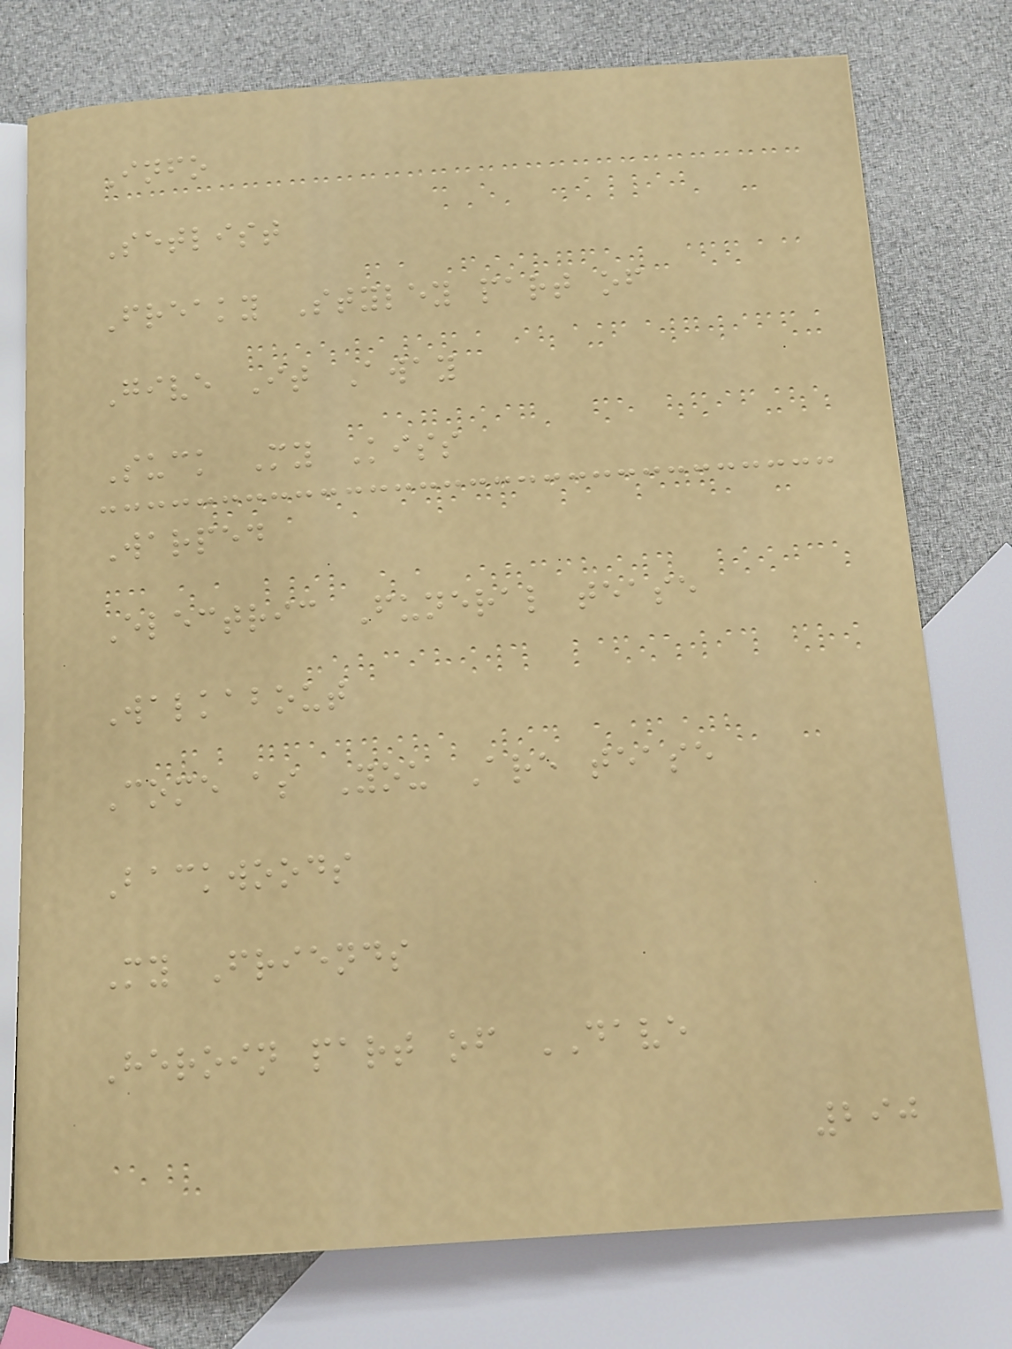Info
Setlist
Freaky Styley part of
Give It Away
Suck My Kiss
Warped
Electric Funeral tease
Walkabout
Come as You Are tease
Backwoods
My Friends
Heroin part of DAVE
290
